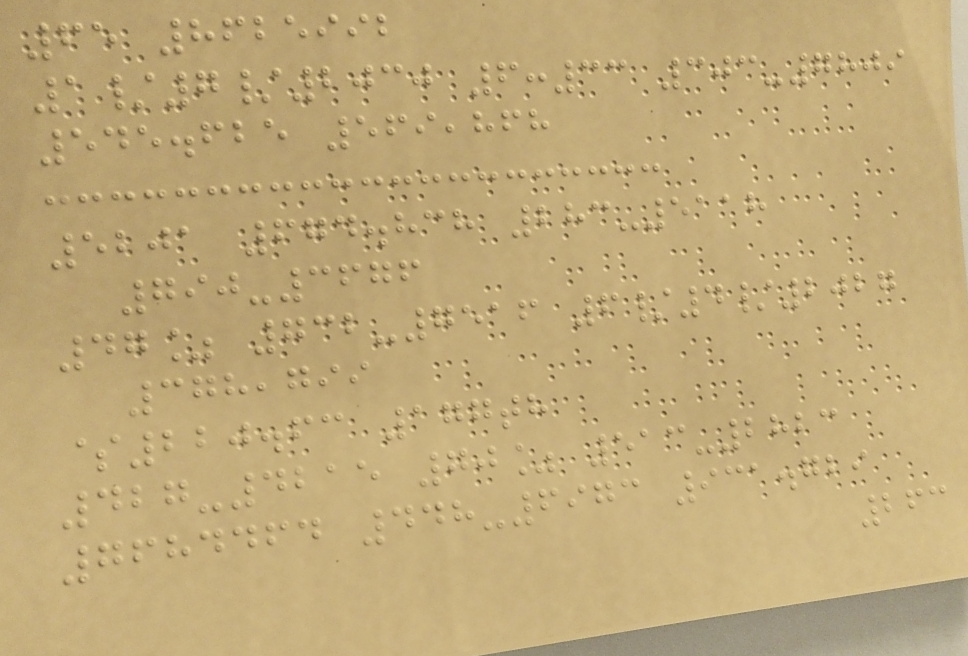65 8625992
1/7/2030 6:33 303-7809
545.625 569,868
5201 674.838 283-5118
790-3676
47% 732-7516 6/4/2027
378,799
$220.63 177th
427-4215 70% 513-2823
7684464 448-6973 931.729
263
